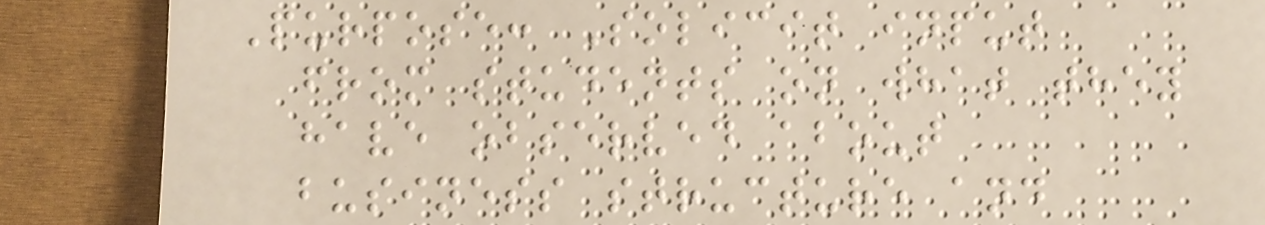Purpose: Solicit input
from students on what they
have observed about
business structure and
